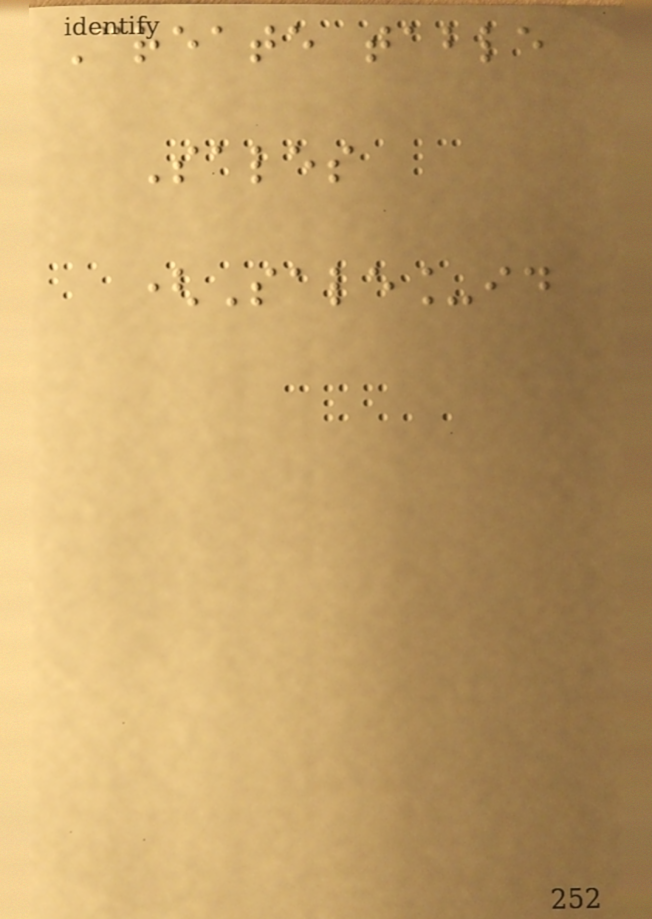Create table
Sales
(Sale_id
